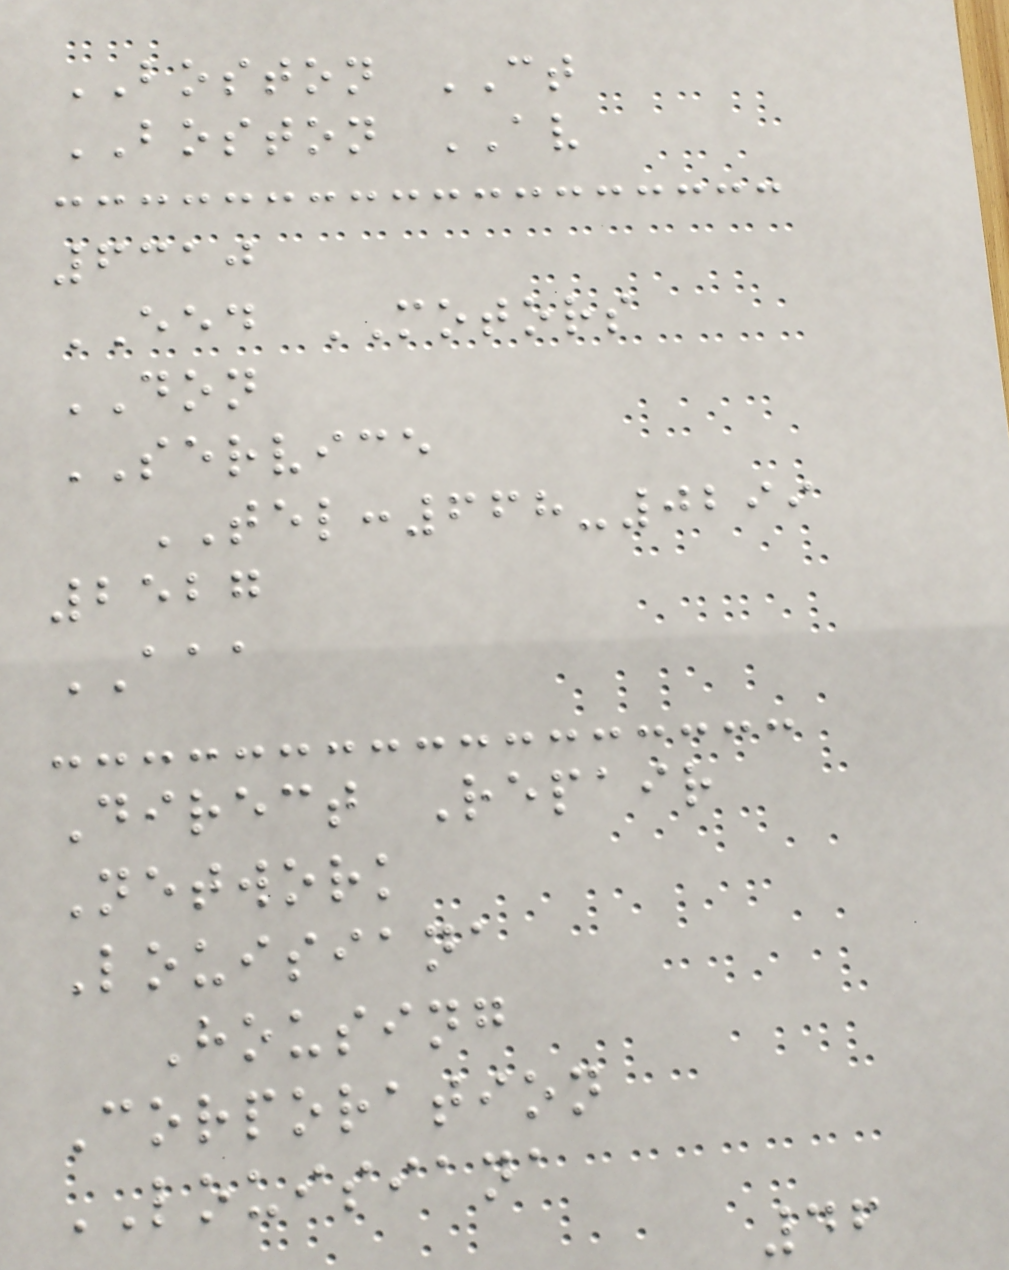BOSTON CT
BOSTON AV
6310
EED MOTORS
DON
SERVICE
TEL:668-0299
2527
AAA
Direct Repair
Network
Louisiana
Housing
Corporation
LOUISIANA
46
